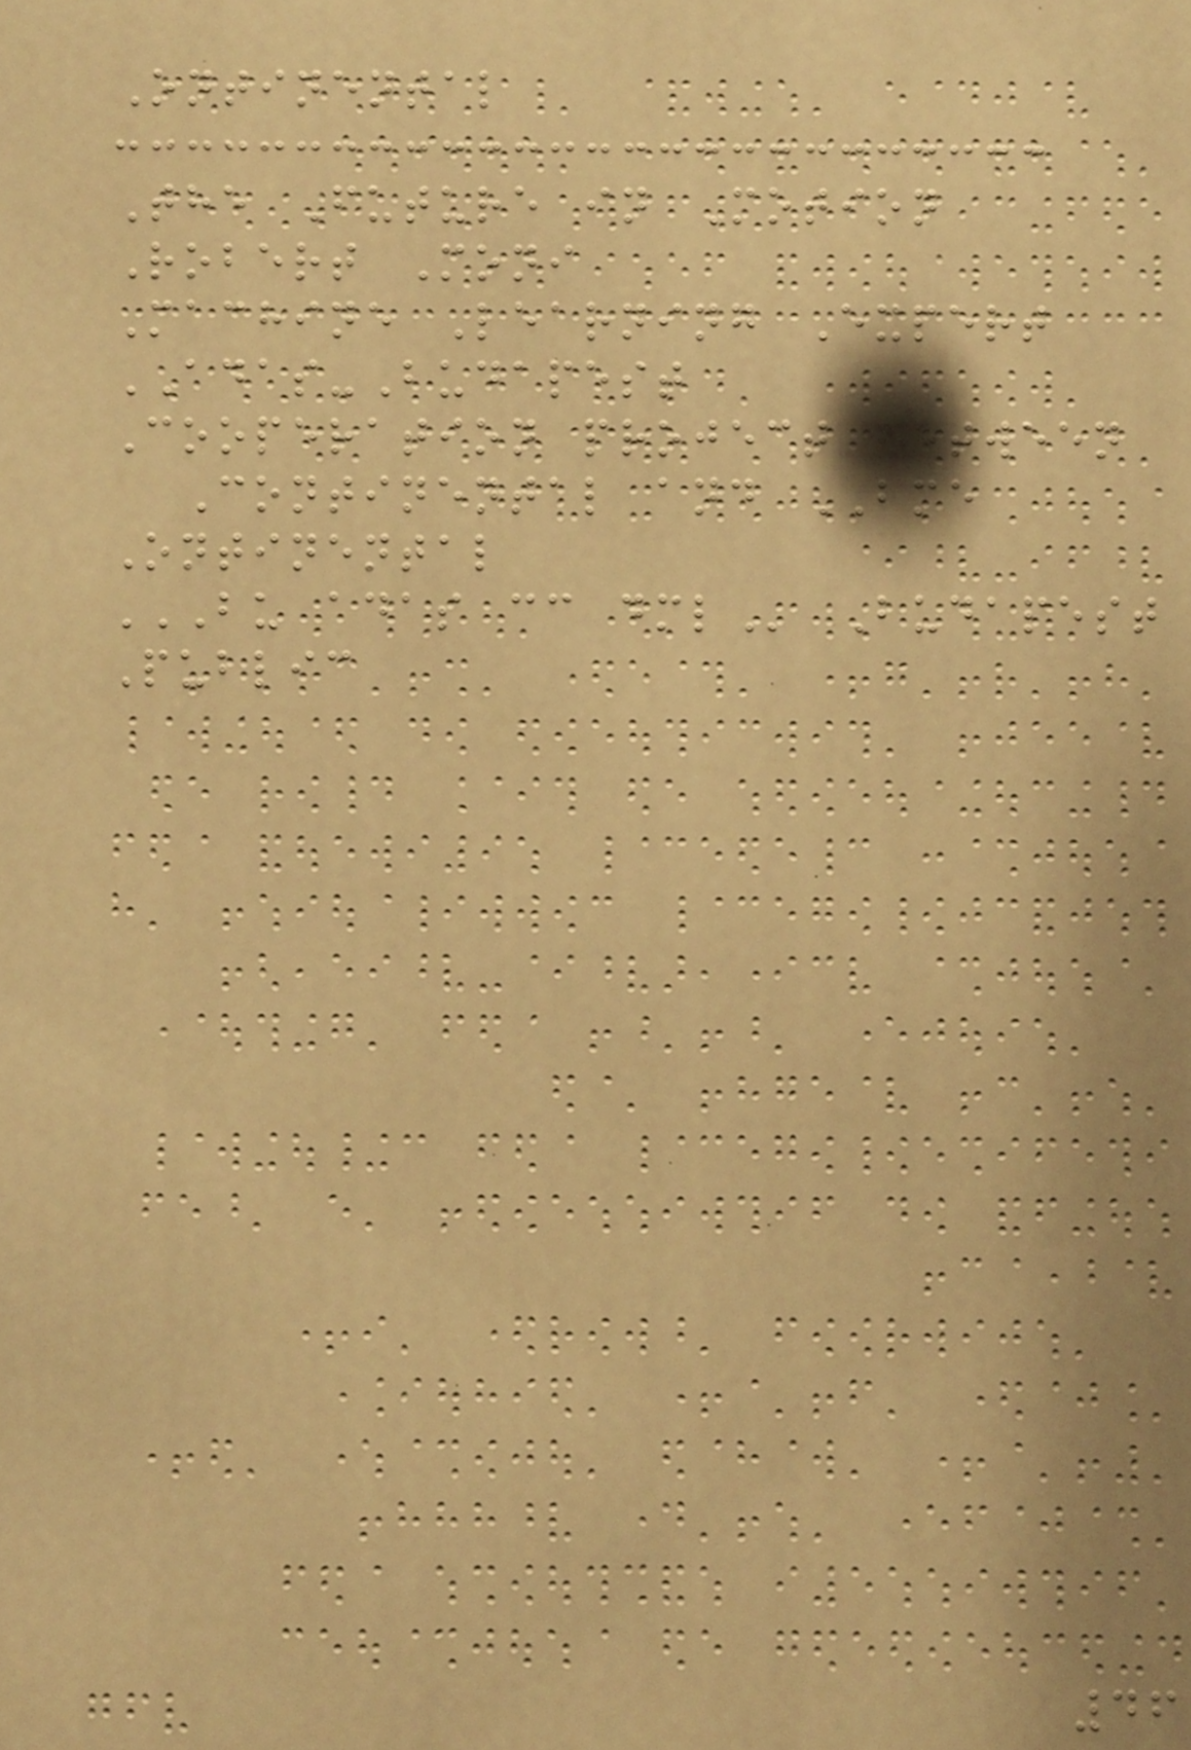Ontinental
The Future in Motion
Robert Moni
Machine Learning Expert
ADAS-Budapest
Cooperation project between
Continental and BME
Ontinental
BU ADAS CC DML Budapest
Public
46
